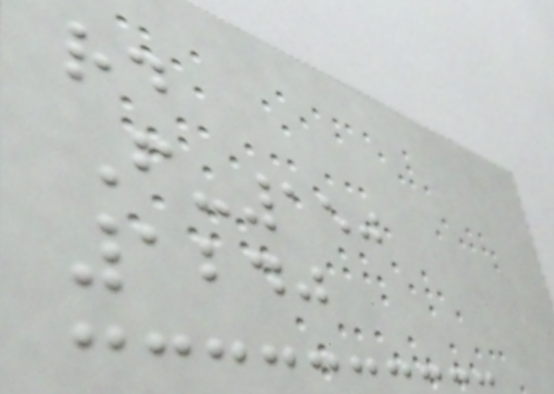rd
F-150
1240
